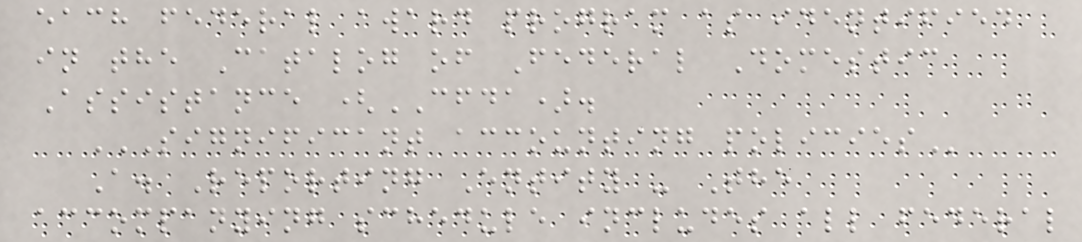each federal award program as identified
in the Catalog of Federal Domestic
Assistance (CFDA).
SIGNIFICANT ACCOUNTING POLICIES
A. Reporting Entity - The
accompanying schedule includes all federal
